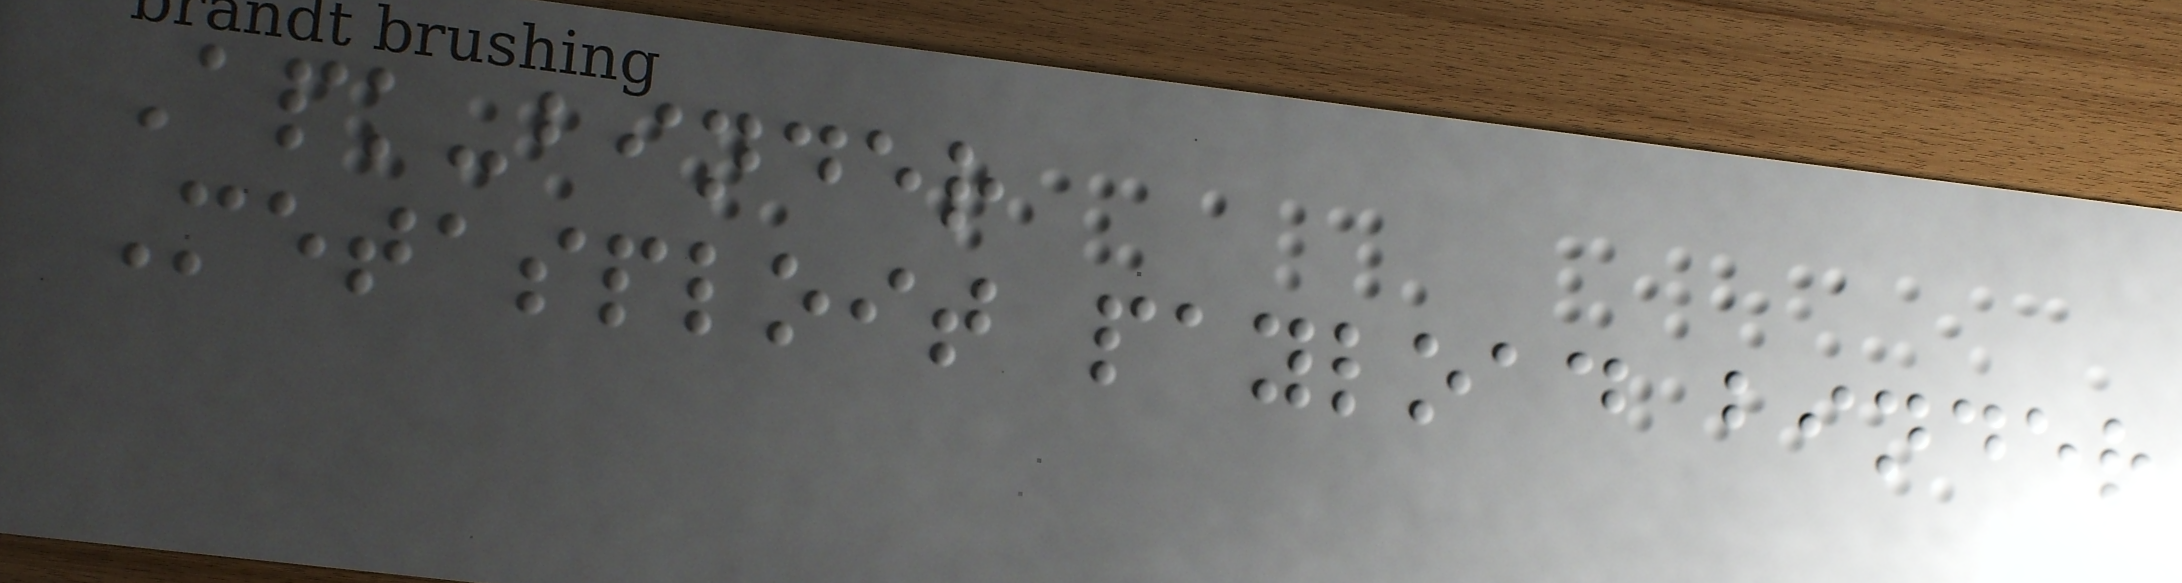Apk-binder
Metasploit payload binder
